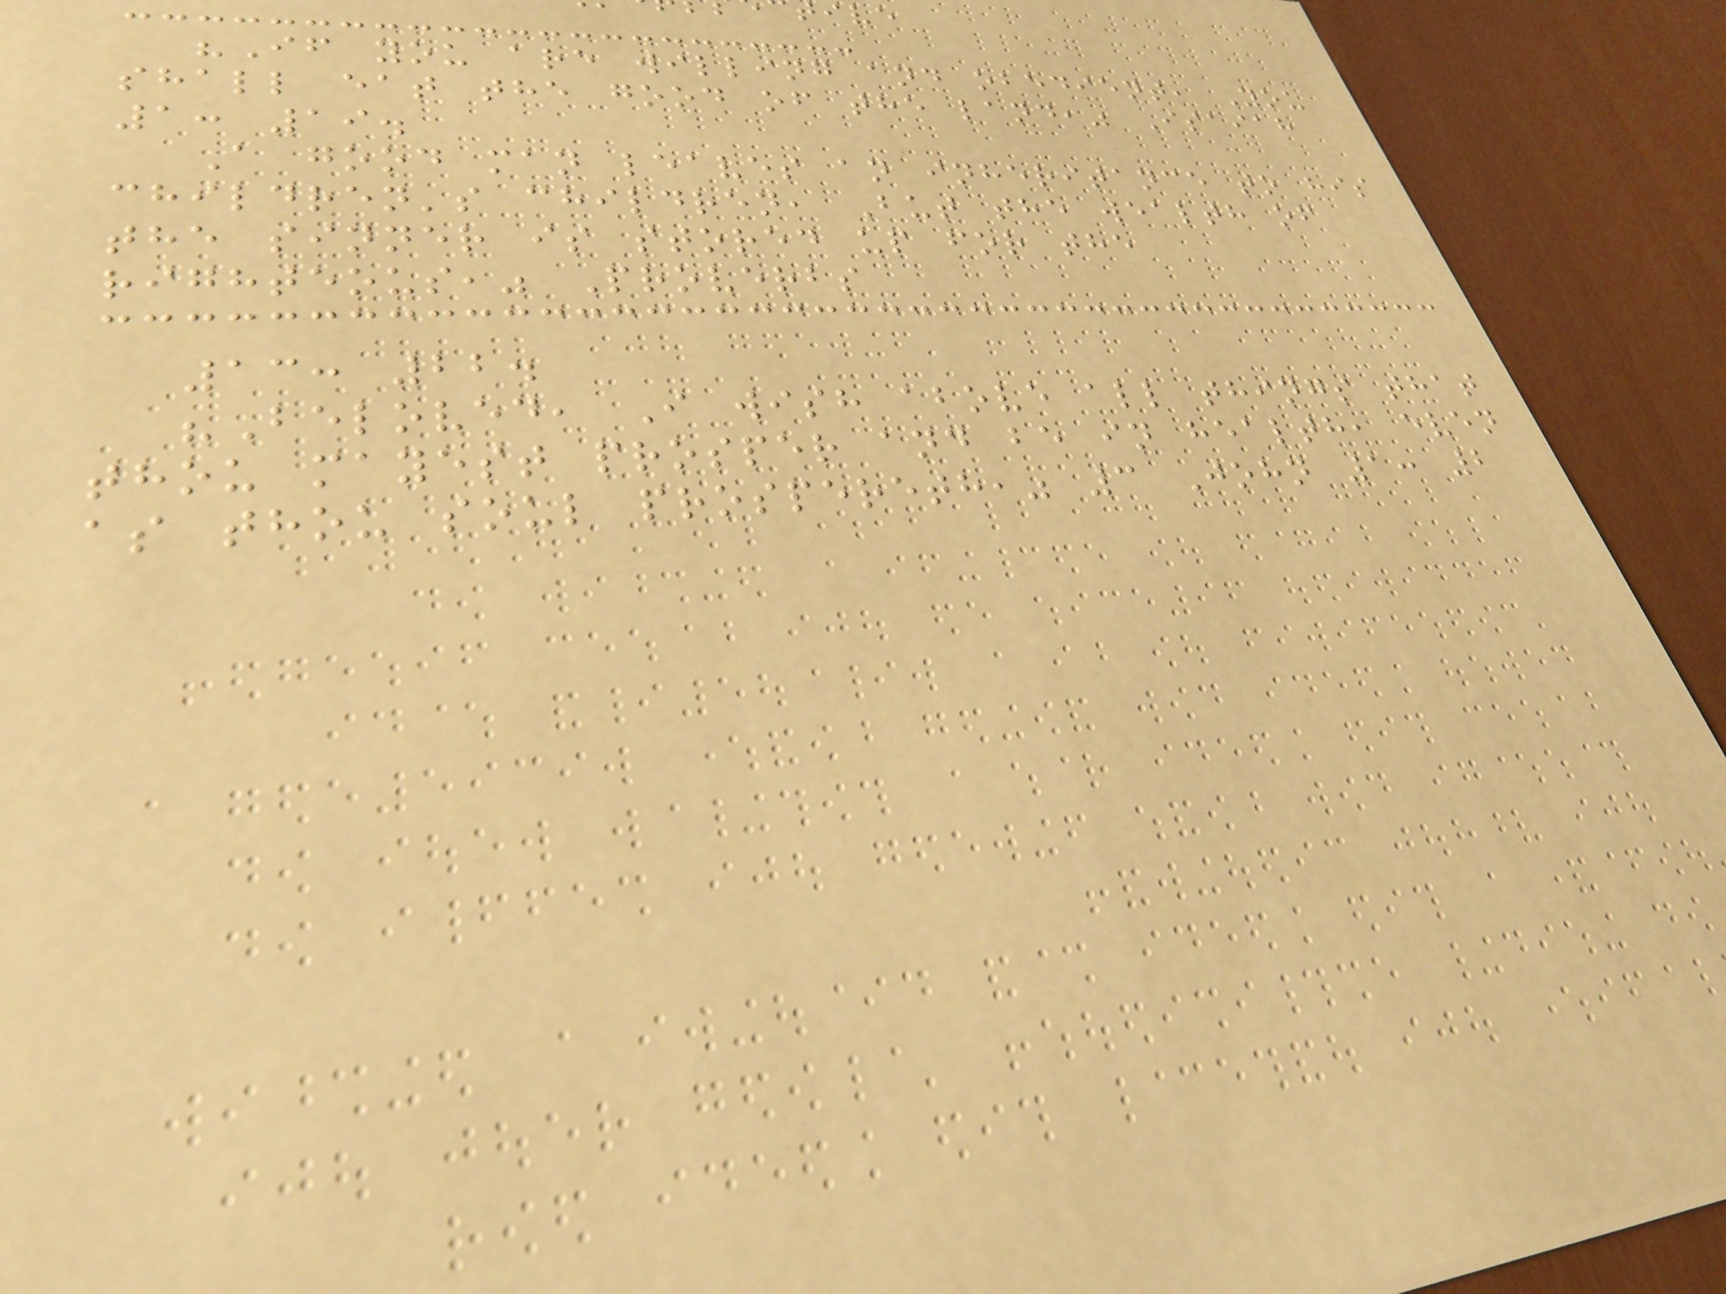"If you are willing and obedient, You
shall eat the good of the land," Isaiah
1: 19.
A good man leaves an inheritance to his
children's children, But the wealth of
the sinner is stored up for the
righteous," Proverbs
13: 22.
"Beloved, I wish above all things that
thou mayest prosper and be in health, even
as thou soul prospereth," 3 John 1: 2
